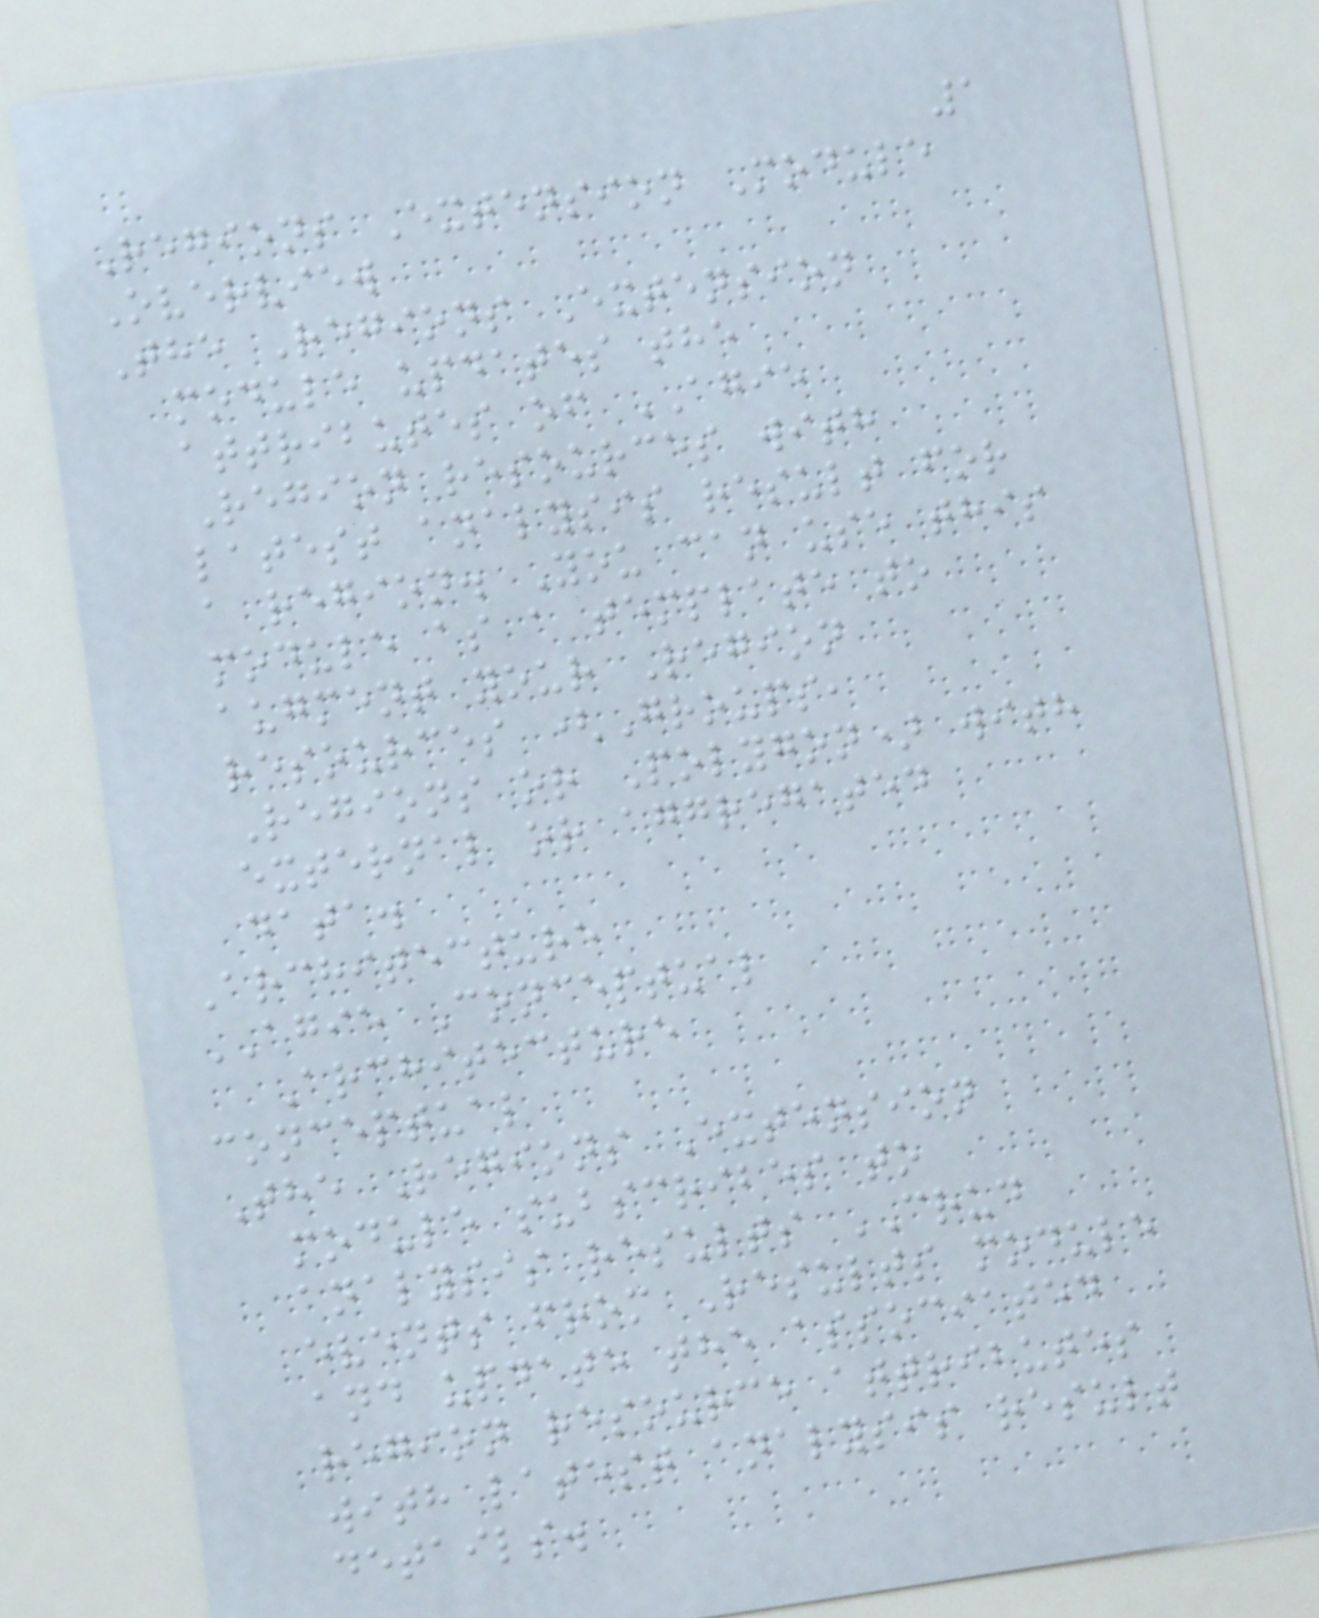1
Regions Extension Module
Overview
The Regions Extension
module updates the
attributes of AGIE
Region resources with
latest analysis result for
a region. You can use this
module as a template to
augment your Region
resources (Groups,
Regions or Polygon) with
external or aggregated
data.
Architecture
AGIE Conceptual
Architecture
conceptual
The Regions Extension
module subscribes to
analysis results CRUD
events from Results module
and update the associated
region resource attributes
with latest analysis result
details.
